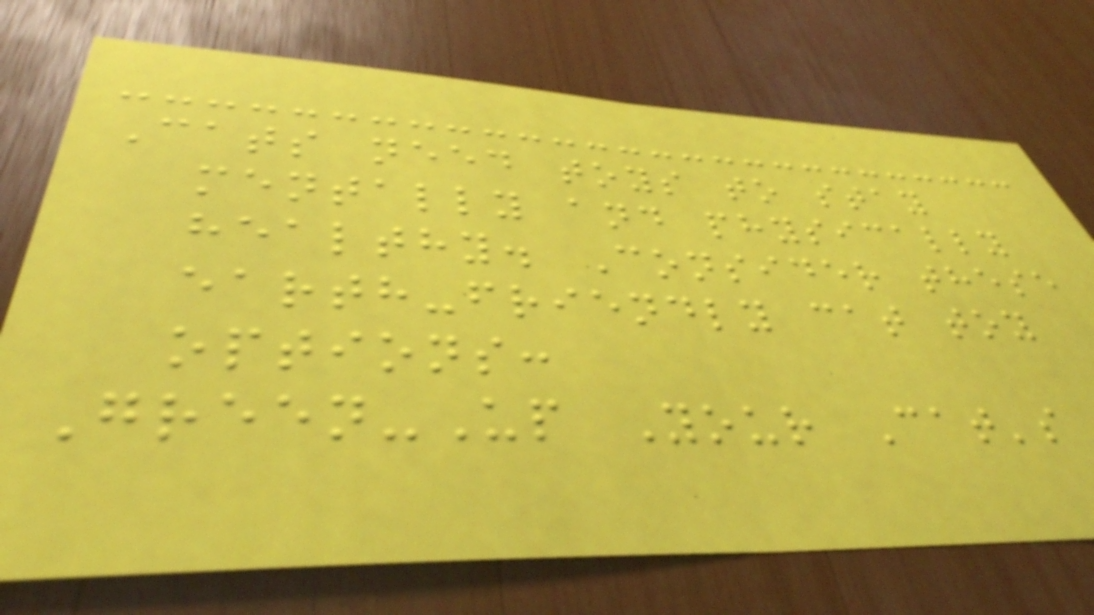Cats need toys to stay
mentally and physically
healthy. Consider these
earth-friendly cat toy
options:
Green-Up Your Cat's
